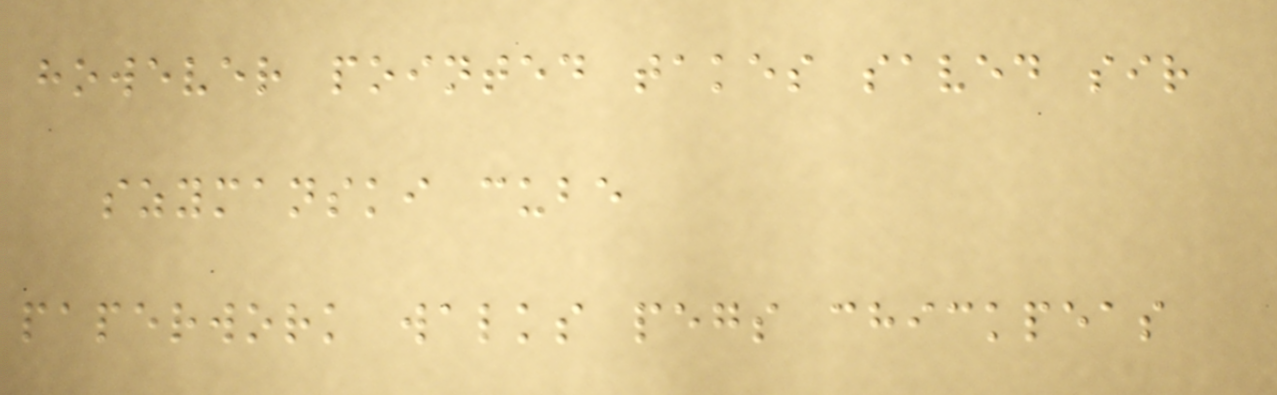however pointed takes saved sir
szymanski cube
paperwork walks pegs chickpeas
